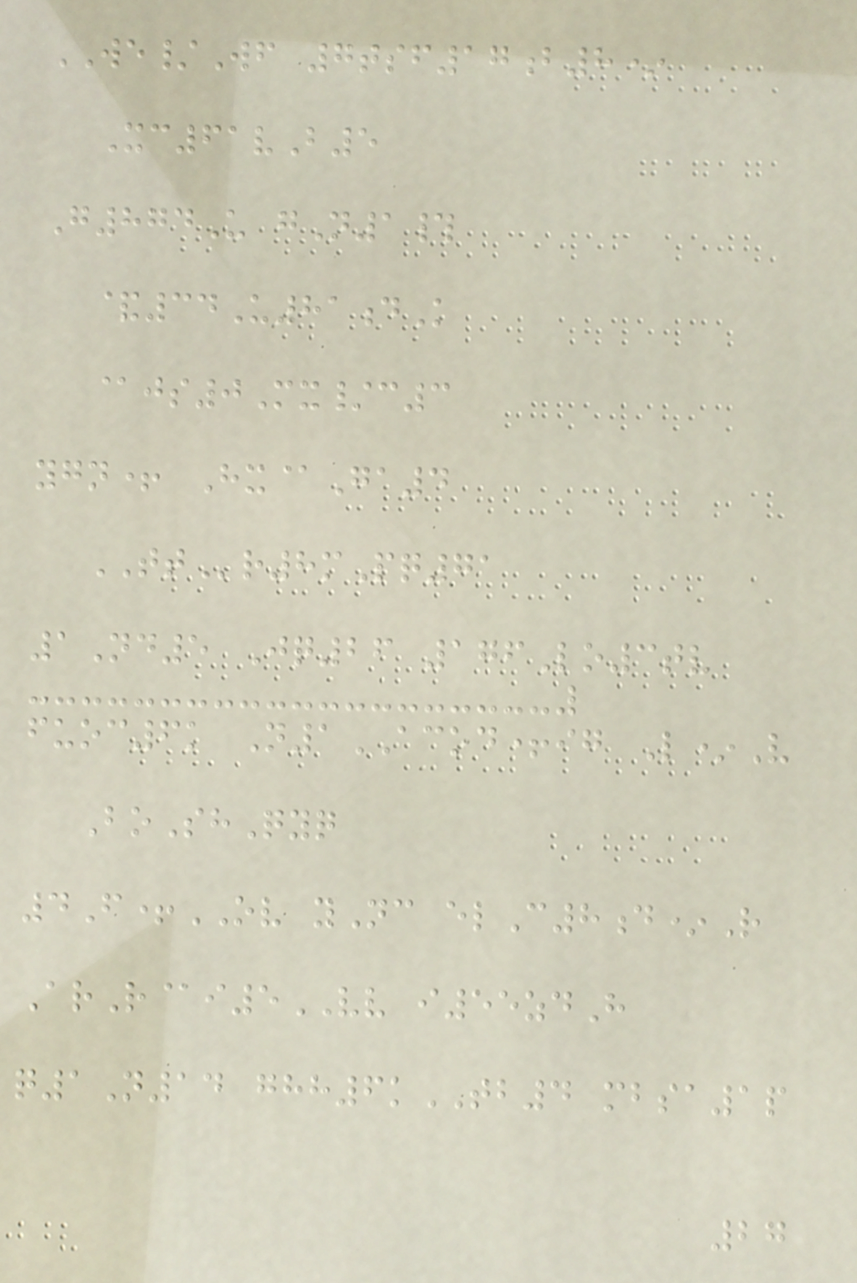WE/Wf 7tsf17b8*
Xc61vB5
G874U gN1#
&34U81dK
@js0Mx/c3
ygn+ Hx@Ga4
TTr8mPq71
1Nd5 Jq26 176Lo3tv
fuoc6k N1ACOD+ig L*V
BoShQyq
4F+OV yNc elC8d*R
ArR@i5VV i55zdH
q1N14 ghh6kTB4 mbsa1p
27
